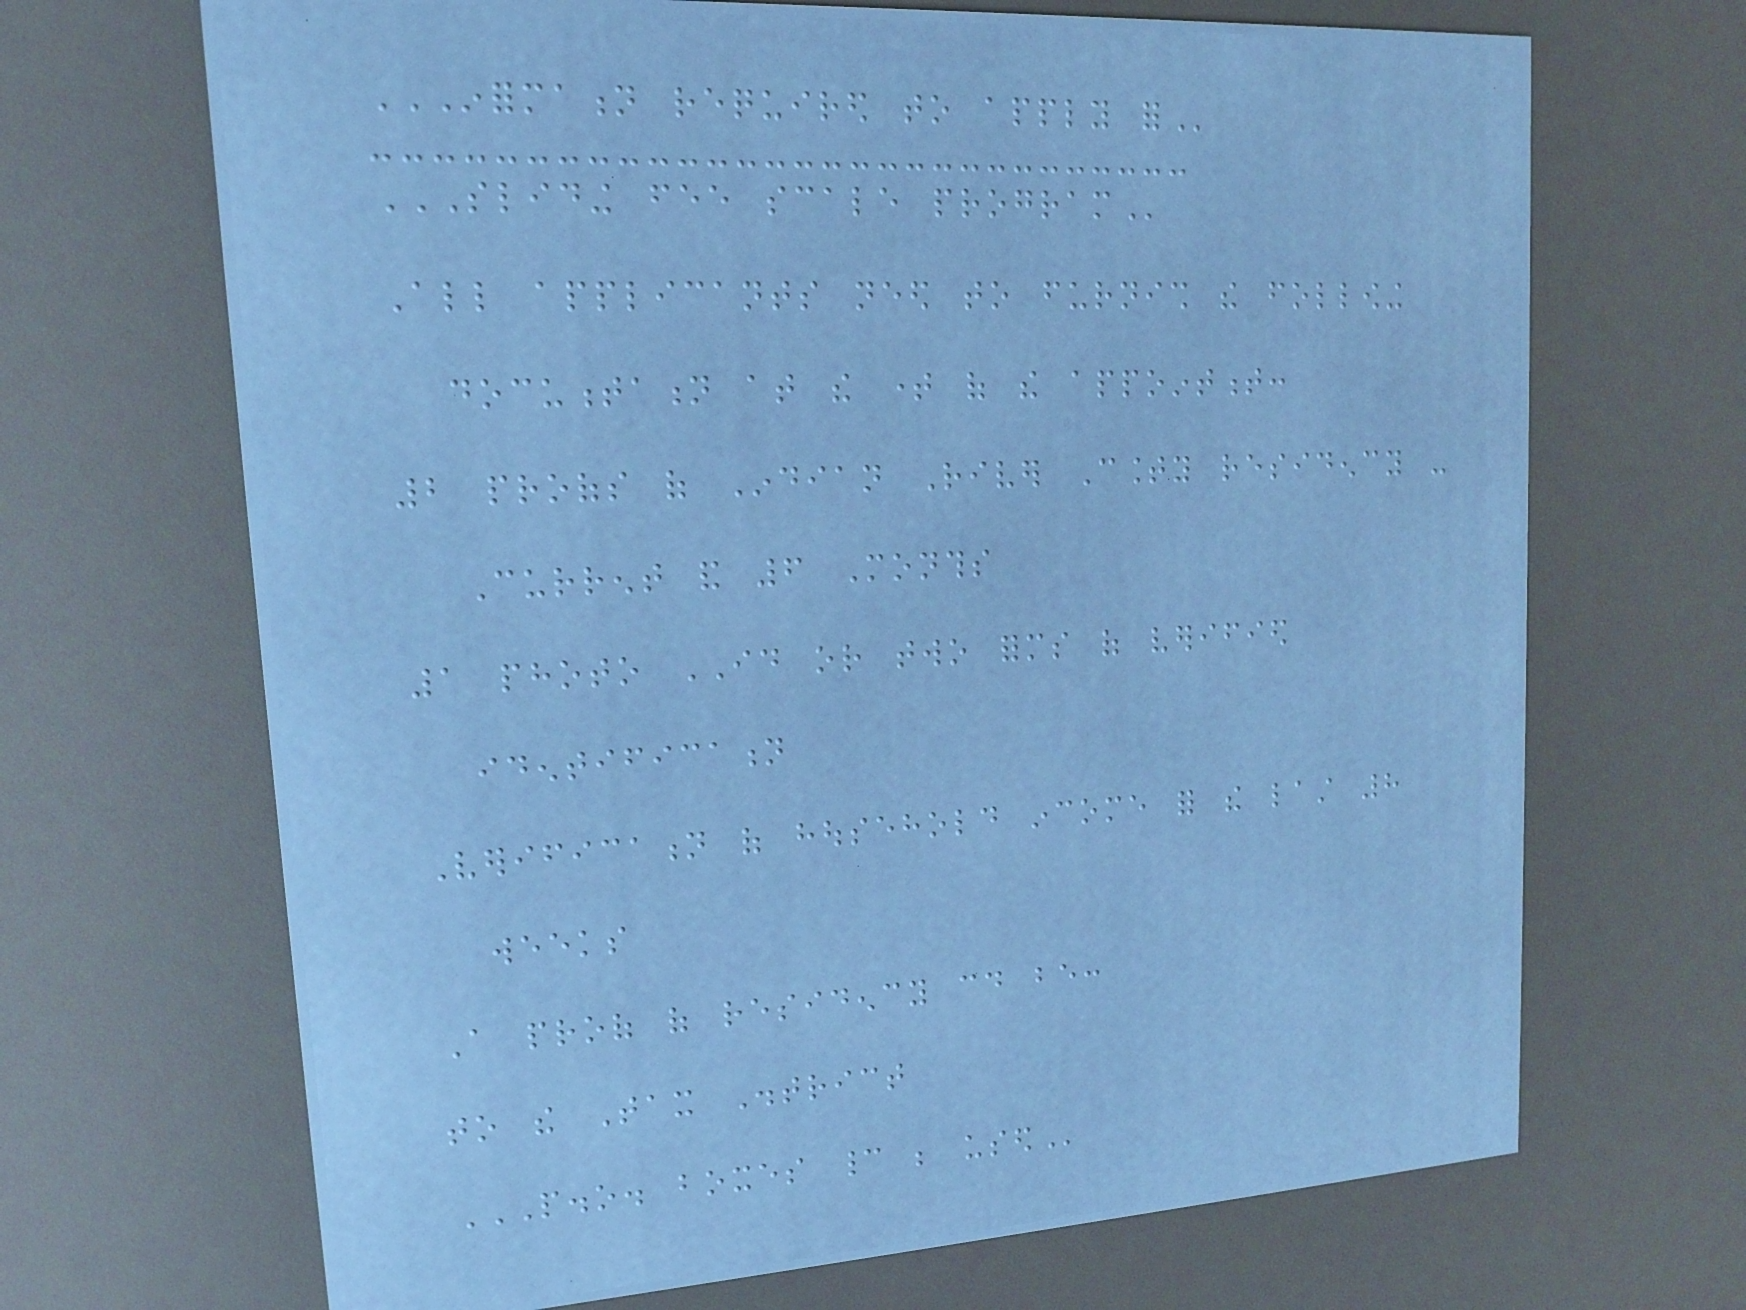INFORMATION REQUIRED TO APPLY FOR
SLIDING FEE SCALE PROGRAM
All applicants need to furnish the following
documentation at the time of the appointment:
2 proofs of Indian River County residency -
Current and 6 Months
1 photo ID or two forms of verified
identification
Verification of household income for the last 8
weeks
A proof of residency could be:
to the Tax District
P.O. BOXES CANNOT BE USED
